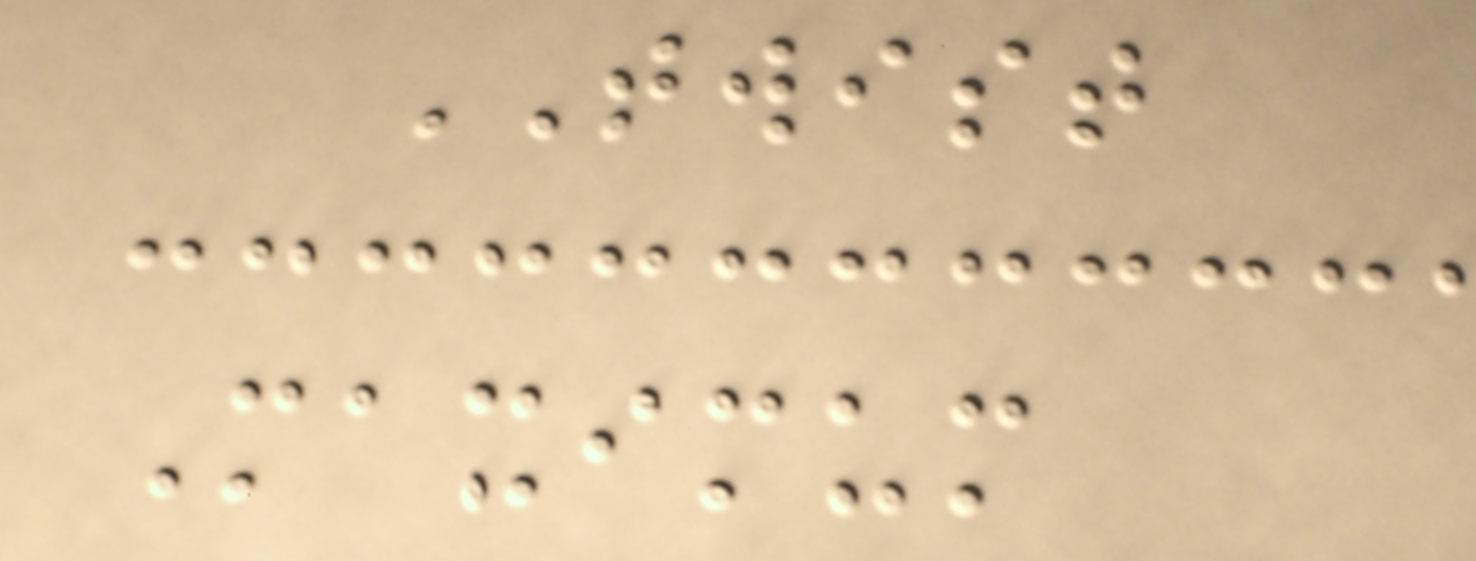TWIST
Maximum
